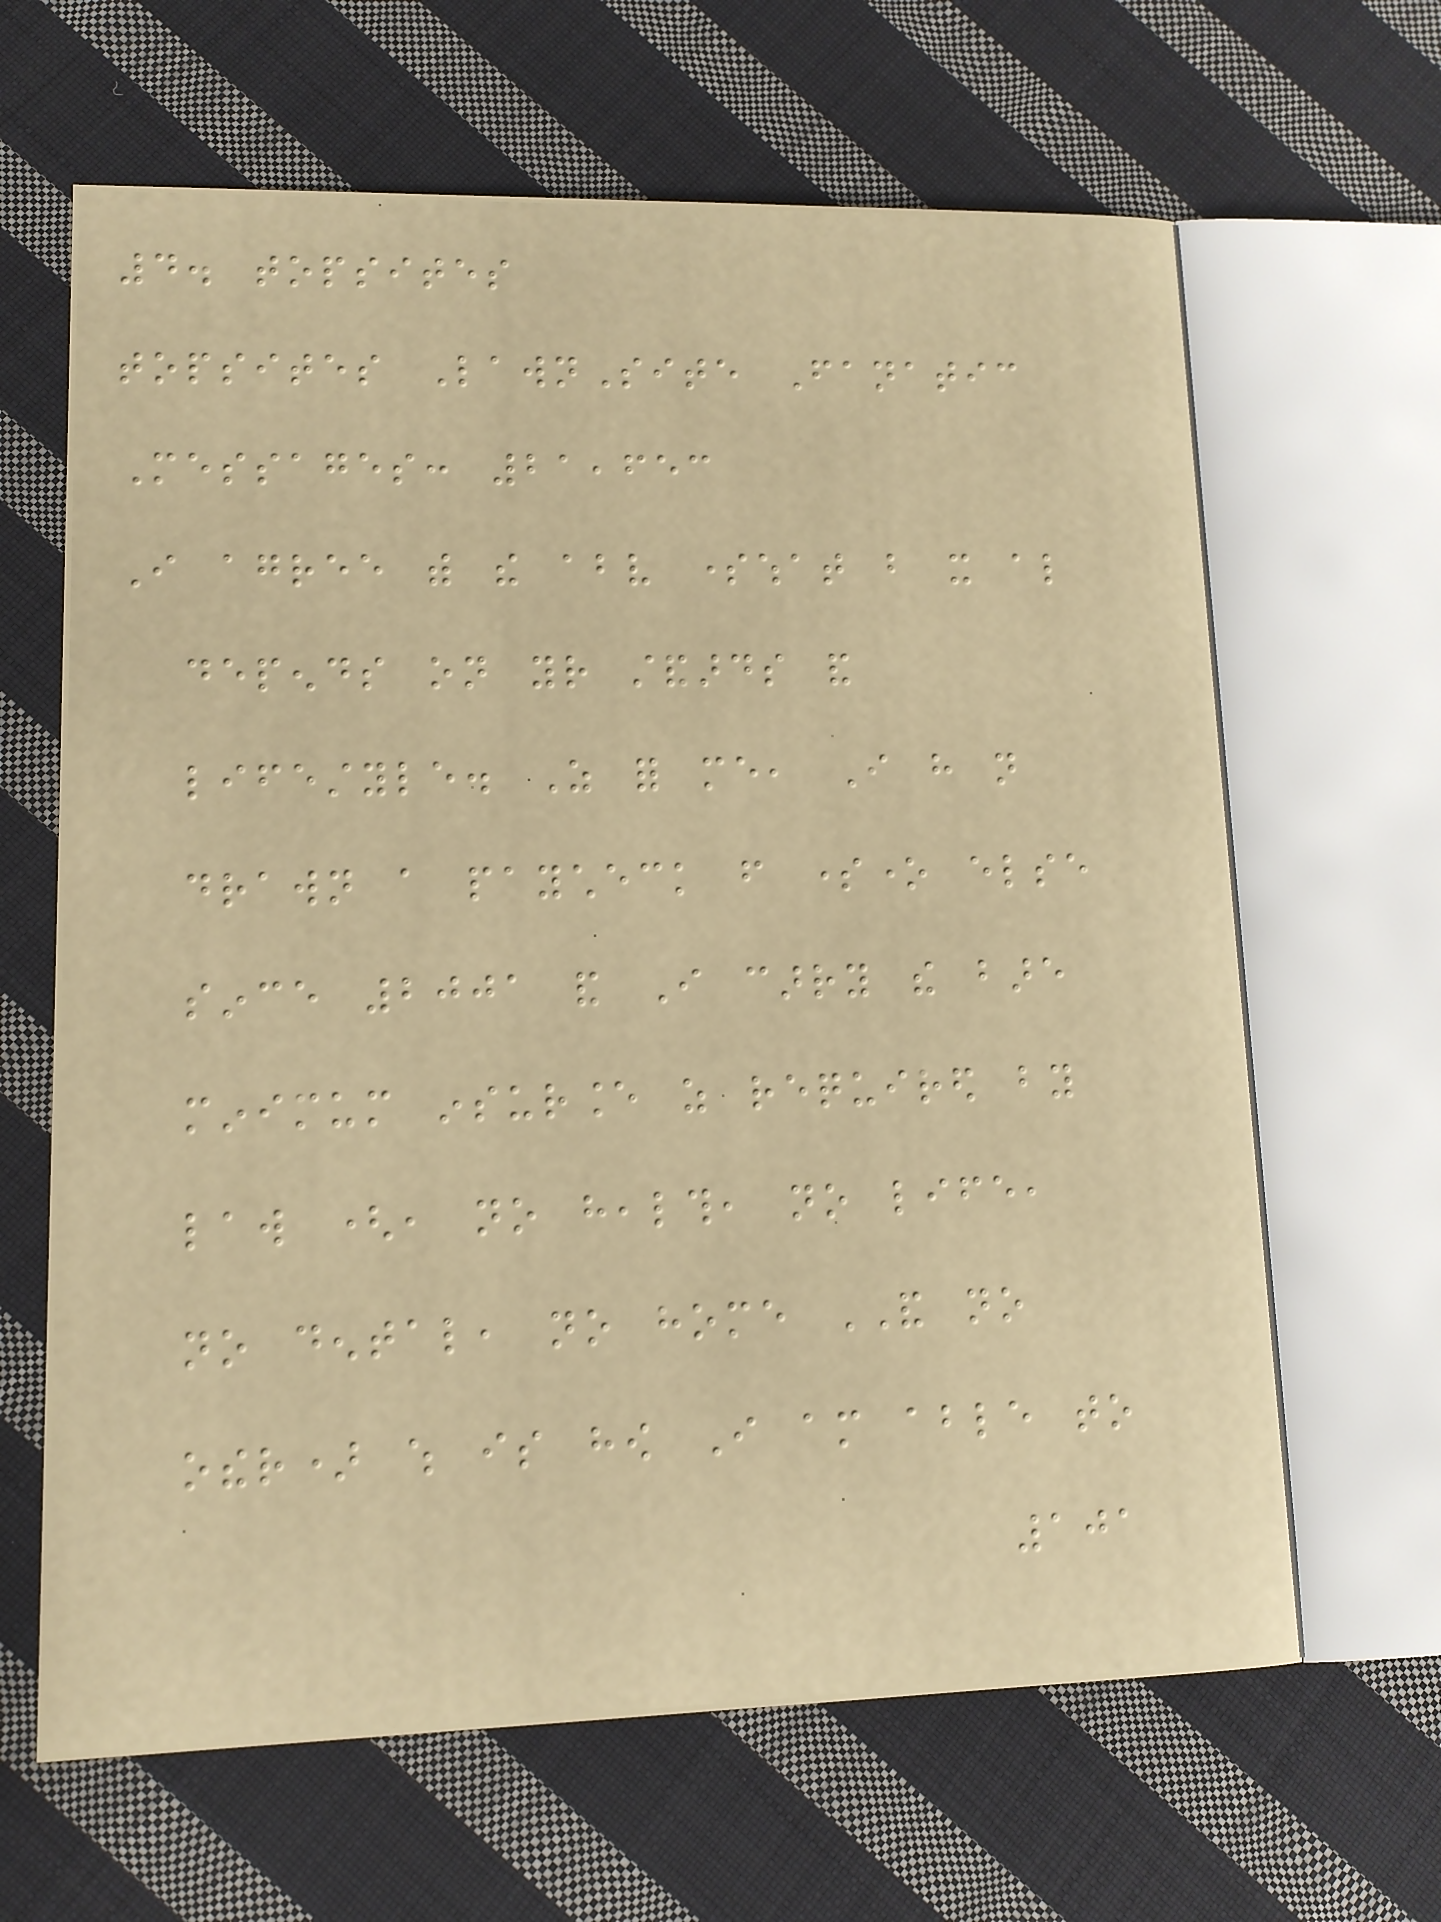4. topsites
topsites LawnSite Fanatic
Messages: 21,653
I agree with the above somewhat but it also
depends on your standards and
lifestyle. As for me, I have not
drawn a paycheck from someone else
since 2001 and I carry the bare
minimum insurance as required by
law (, no health, no life,
no dental, no home AND no
other) which is how I am able to
101
